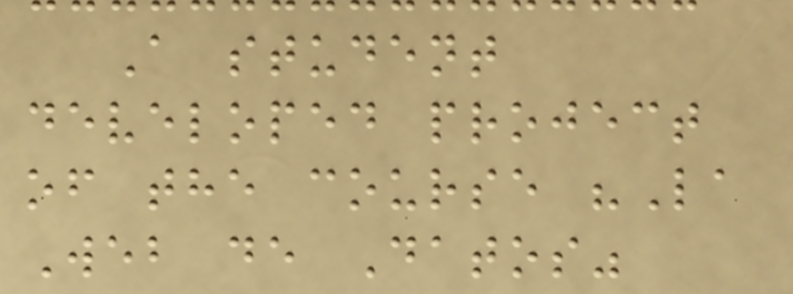A student
developed project
of the course "La
Web de Datos"
